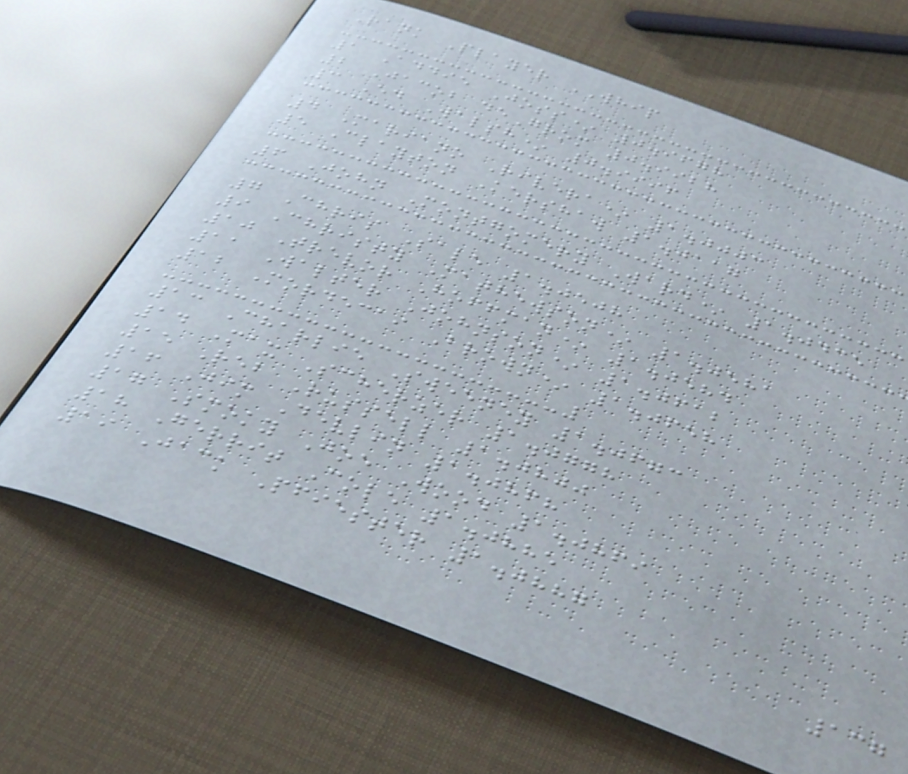Rank Player WHIP
1 Addie Joss* 0.9678
2 Jacob deGrom 0.9928
3 Ed Walsh* 0.9996
4 Mariano Rivera* 1.0003
5 Clayton Kershaw 1.0117
6 John Montgomery Ward* 1.0435
7 Chris Sale 1.0508
9 Christy Mathewson* 1.0581
10 Trevor Hoffman* 1.0584
11 Walter Johnson* 1.0612
12 Mordecai Brown* 1.0658
13 Charlie Sweeney 1.0673
14 Max Scherzer 1.0778
15 Reb Russell 1.0800
16 Jim Devlin 1.0868
17 Smoky Joe Wood 1.0869
18 Gerrit Cole 1.0885
19 Jack Pfiester 1.0887
137
